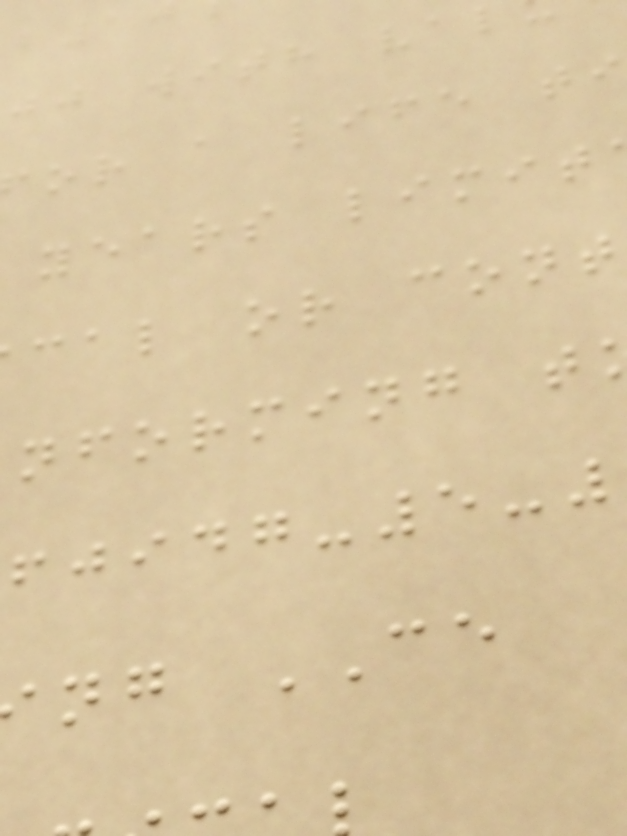jj with val
or a life ti
years limit
cal or cont
nforming t
ng CE
